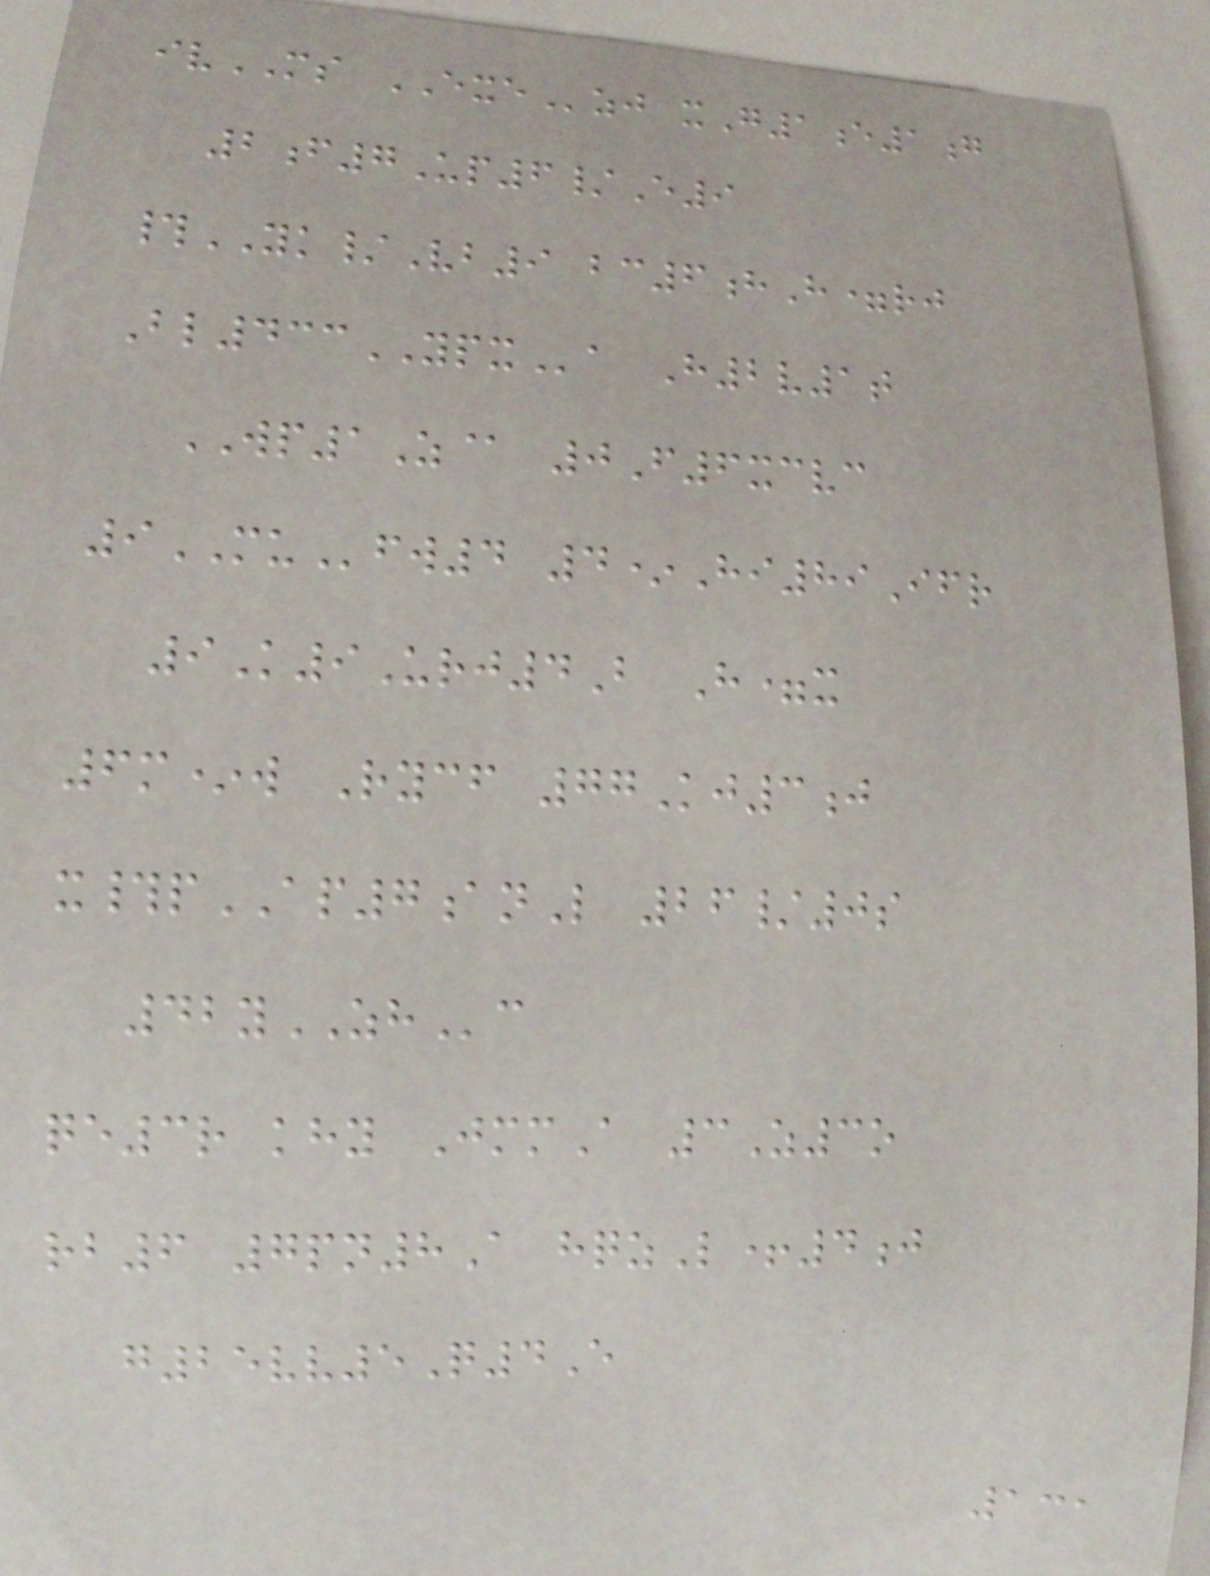ivMS EXEzj xG1e1g
2f7Up6/E9
#YK/Vb9 bc6hH=rj
Bl433YPXa H2v1t
WP1Z@ 0F6xcvc
9MUfw4 4*Hi89Ifr
9K9Urj4B H=x
6m*w Rycf 77Kj3j
x#pAP7anL 26/0s
42yZHc
qe3r khy JmmA 3Z3o
rb6 7pn8A hqzL+4j
g25vv5Q4E
131
